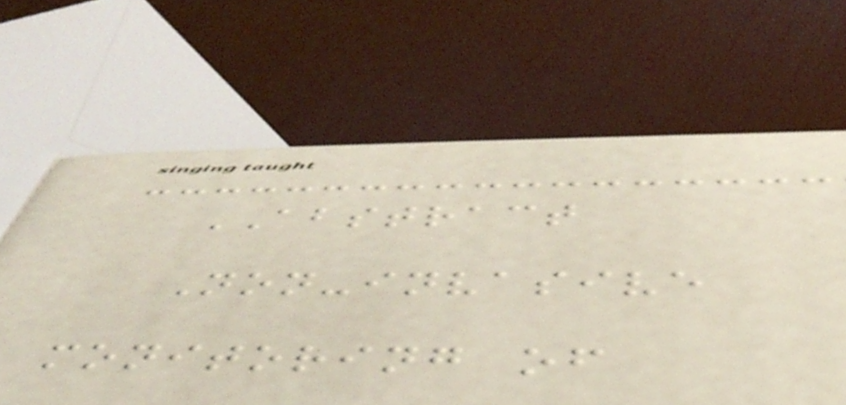ABSTRACT
Non-invasive
monitoring of
